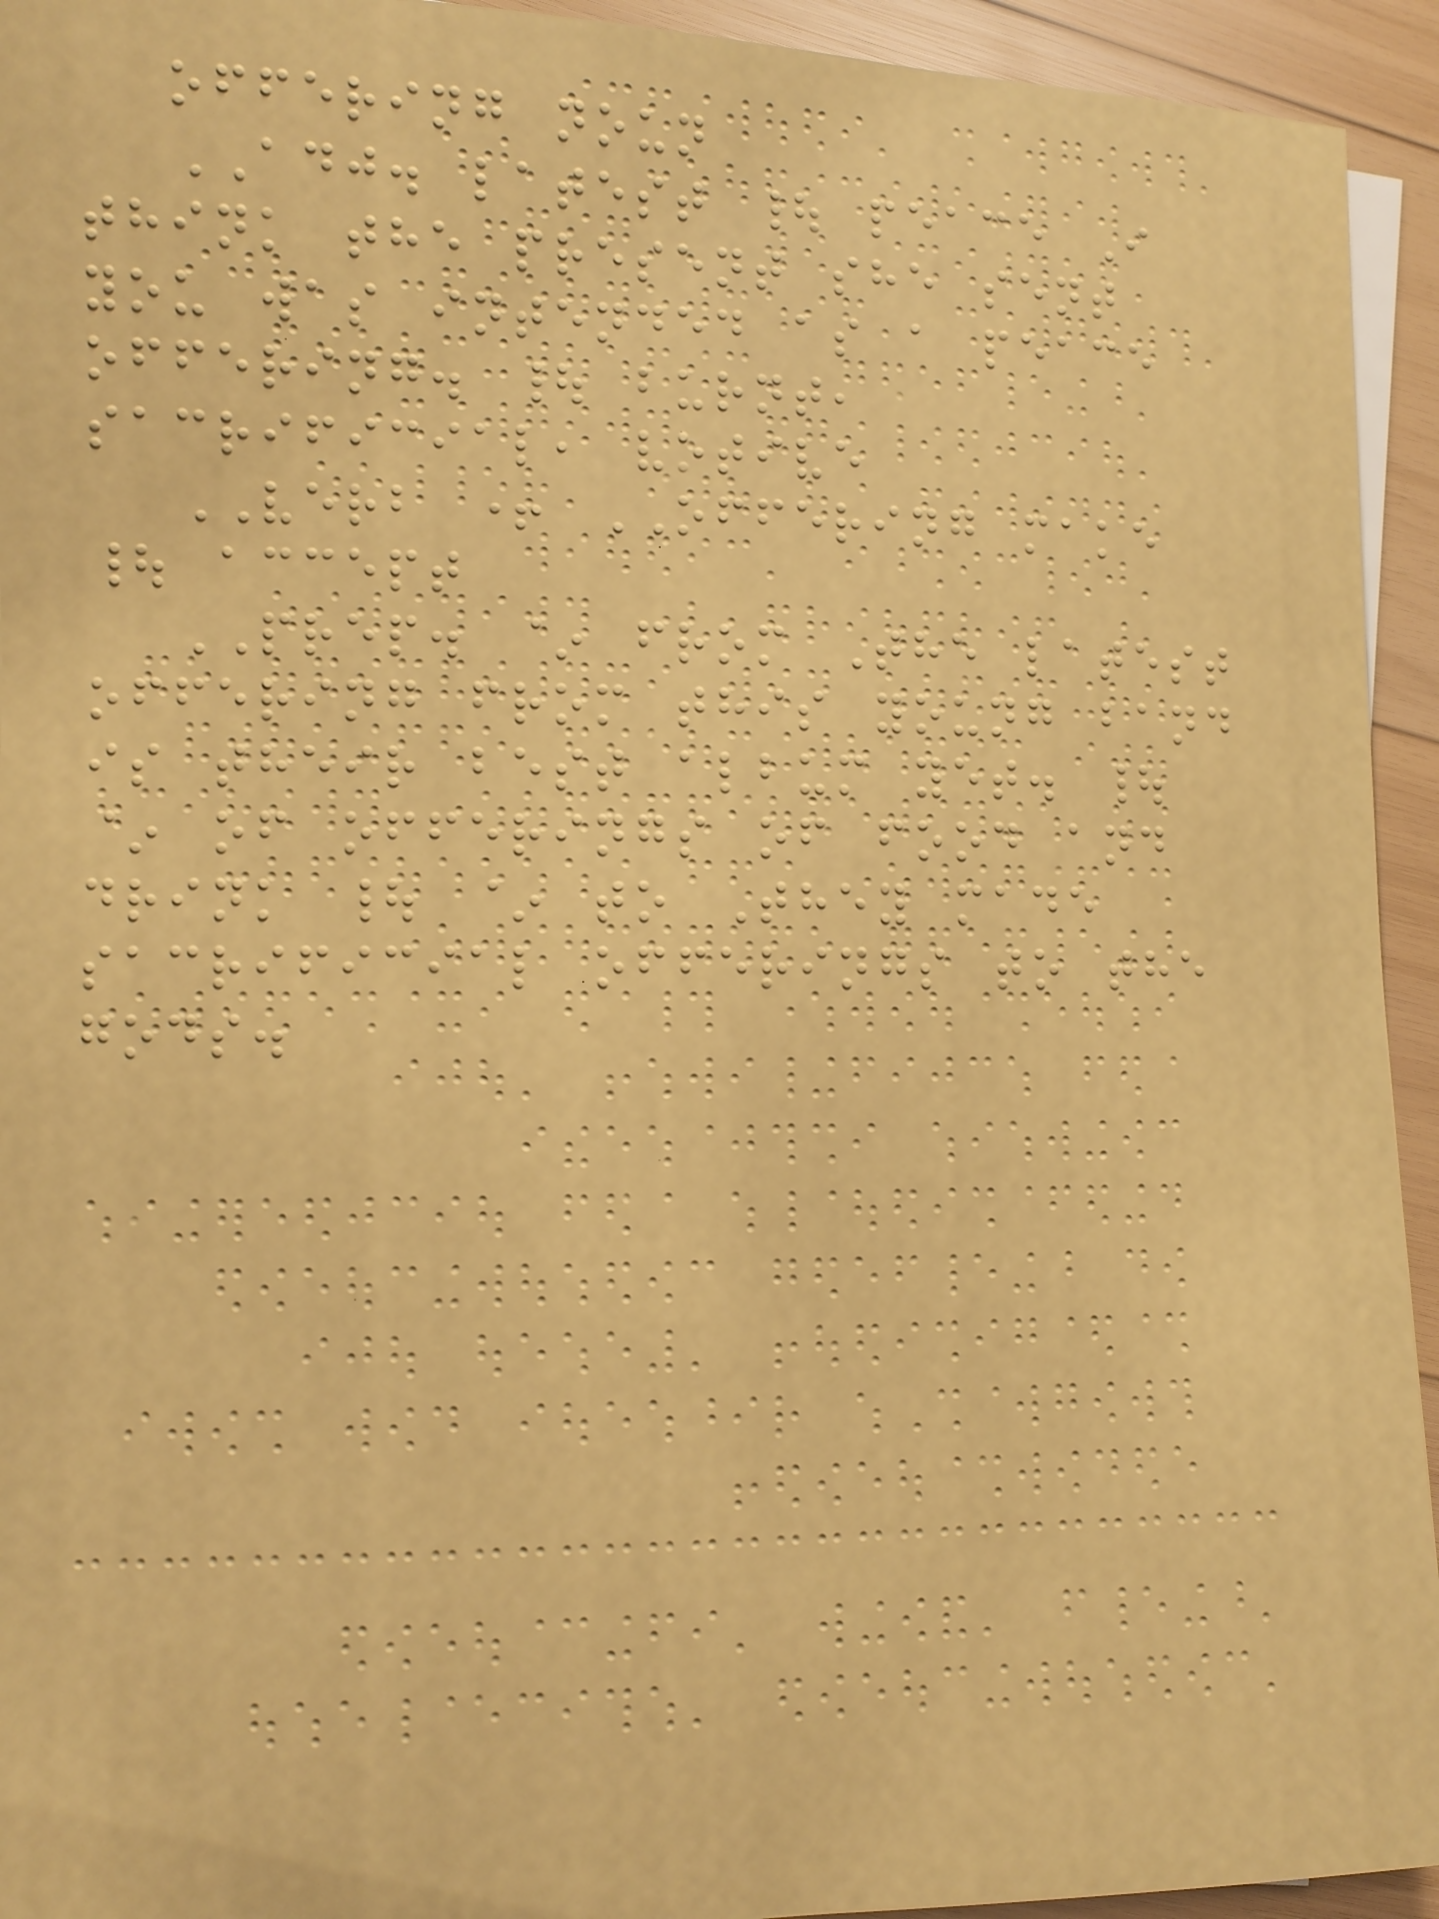offering noun
ADJ. latest | peace I
think the present she sent
you was intended as a peace
offering. | burnt,
sacrificial, votive
VERB + OFFERING make
| accept
PREP. ~ from The latest
offering from this young band
is their best album yet. |
~ of offerings of food and
drink | ~ to They made
sacrificial offerings to the
gods.
